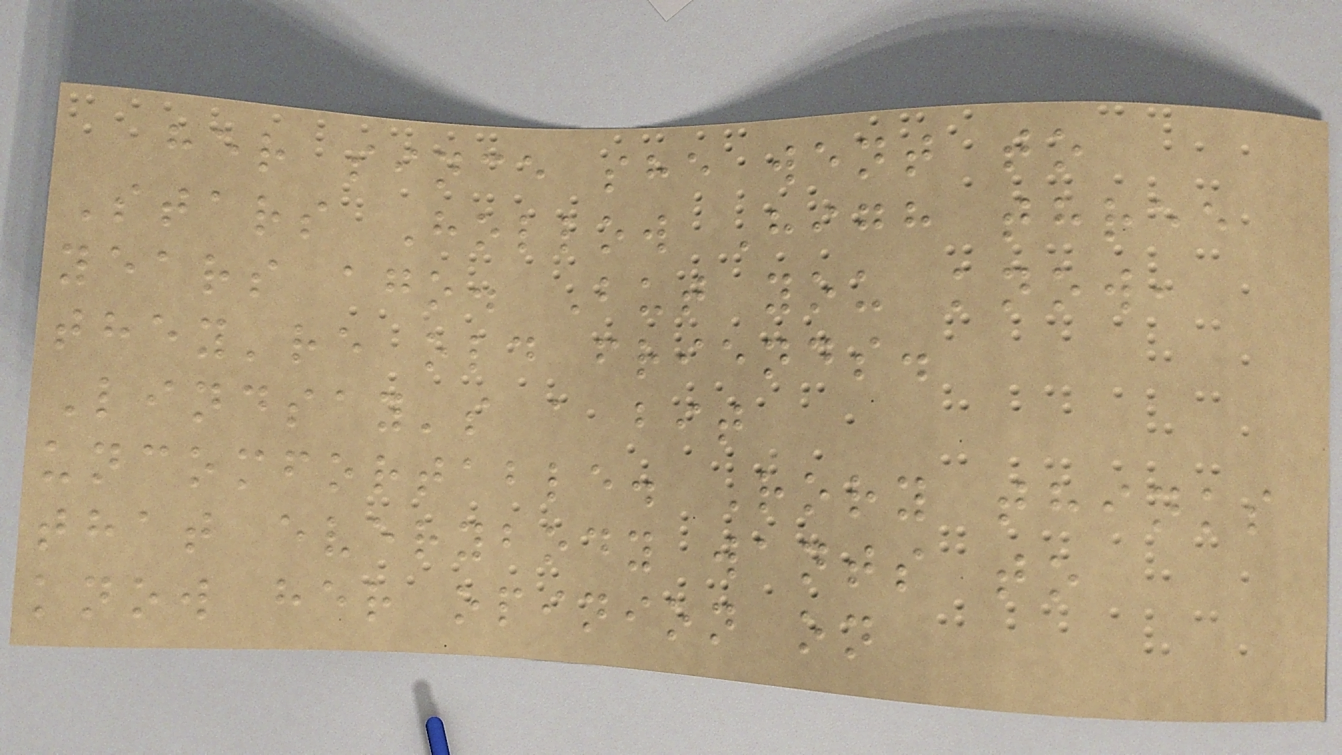her since she went to
Stars Hollow High three
years ago. But you know,
they're old friends.
Lindsay's a bit
uncomfortable. Rory thinks
that everybody wants to
know her opinion on
